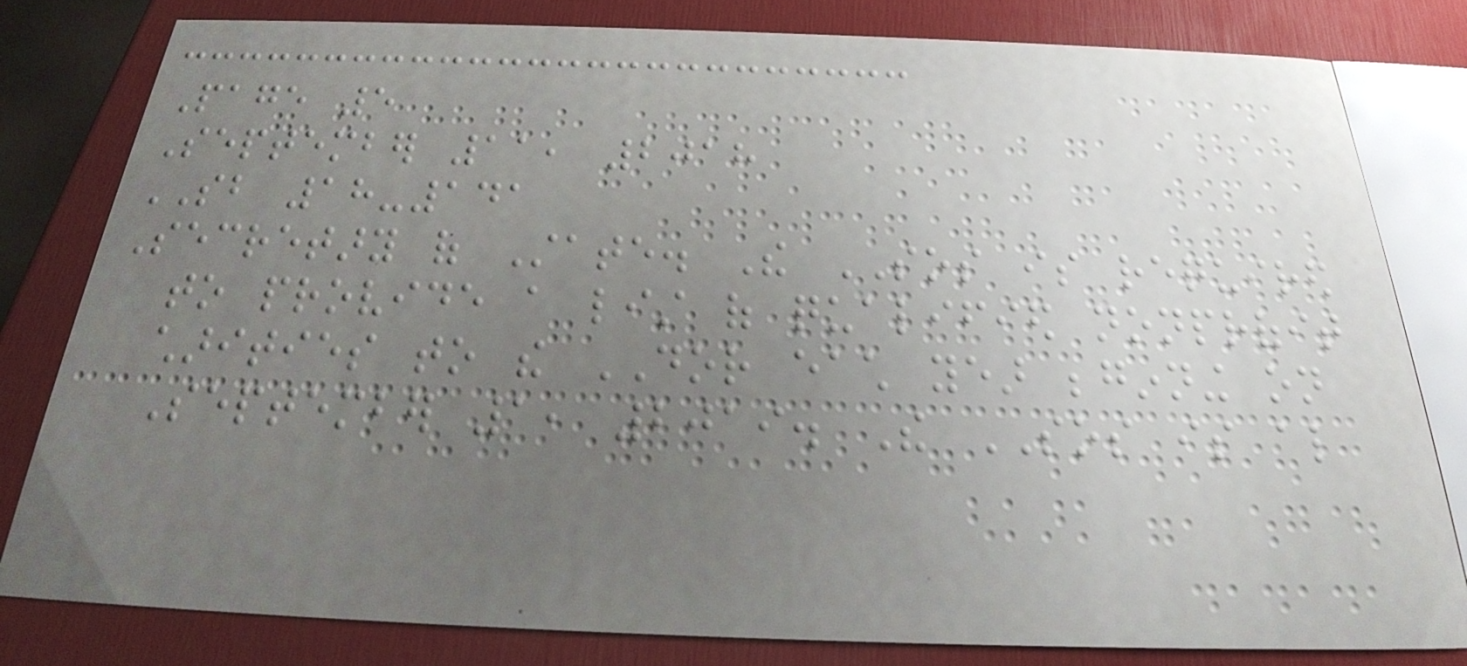Page 5
September 11, 2018
SB 18-141
Secretary of State. The SOS is required
to provide a list of qualified nonprofit
charities to the DOR each year beginning on
September 1, 2019. The SOS is also
